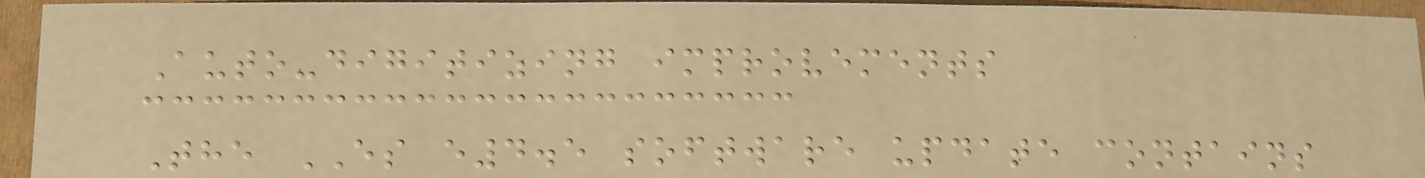Auto-digitizing improvements
The ES e4.5 software update contains
